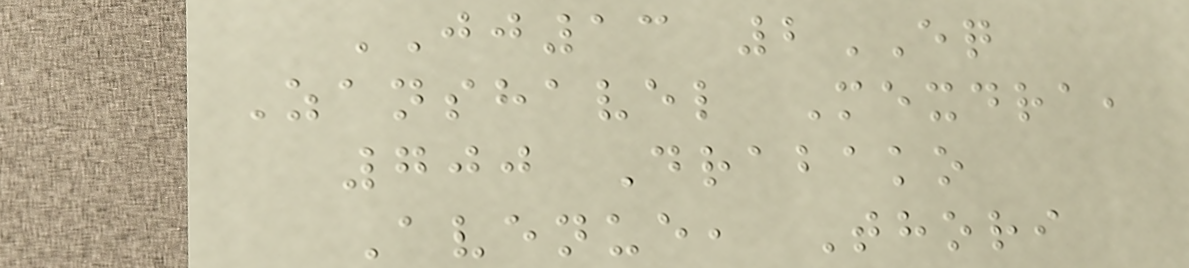JJ13 2EQ
Zanshavel Mexdra,
700 Drabako
Avenue, Thori
